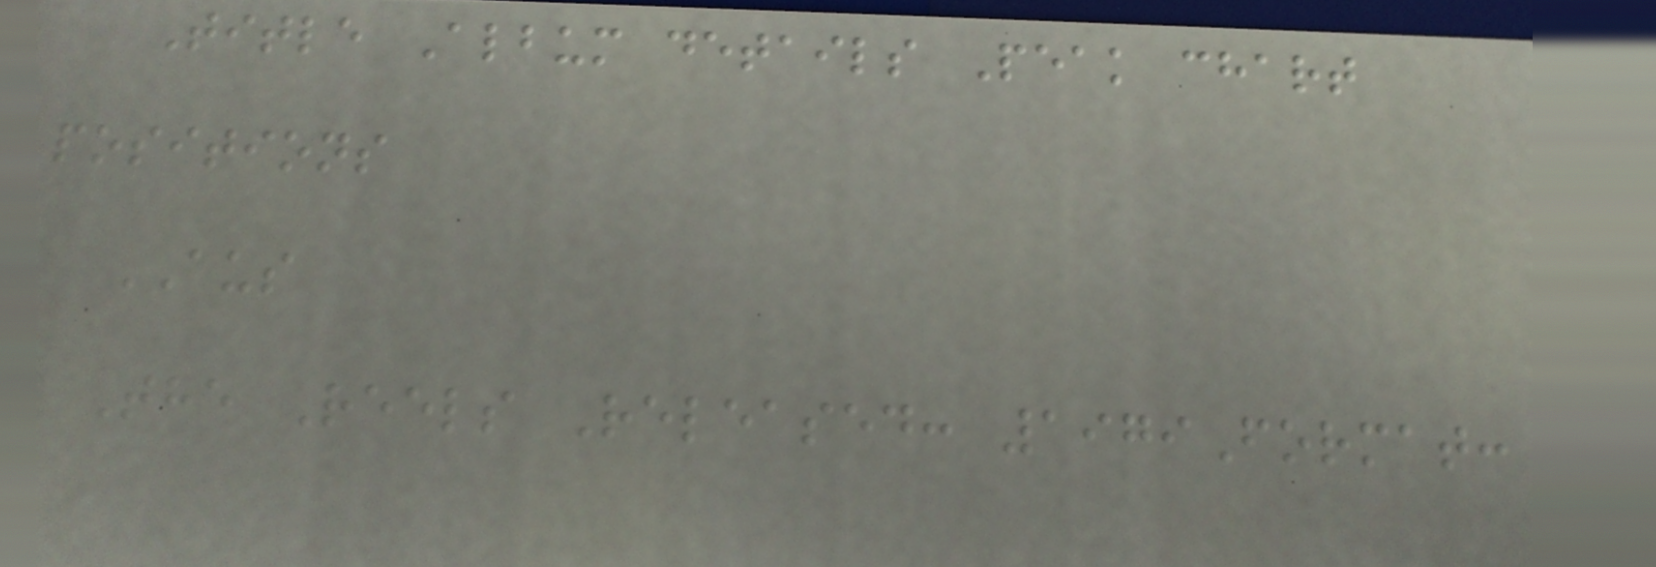Title Album details Peak chart
positions
AUS
The Reels Released: 1979Format:
